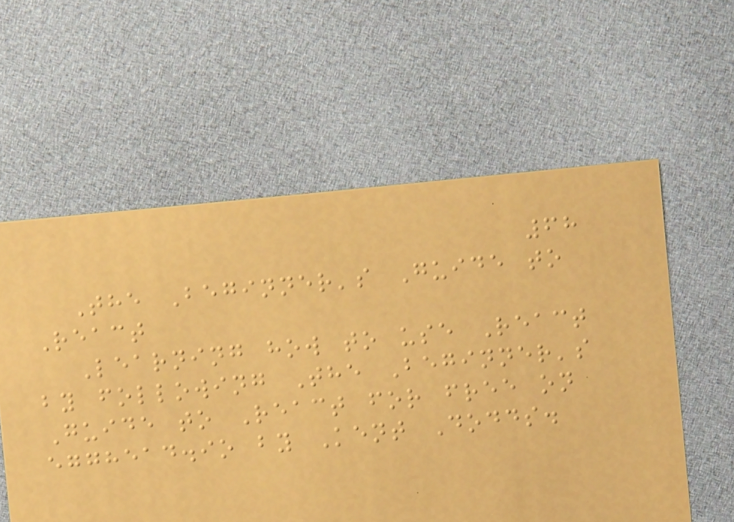68
The Beginner's Guide to
React
Learning how to use React
by following The Beginner's
Guide to React for free on
egghead.io by Kent Dodds.
